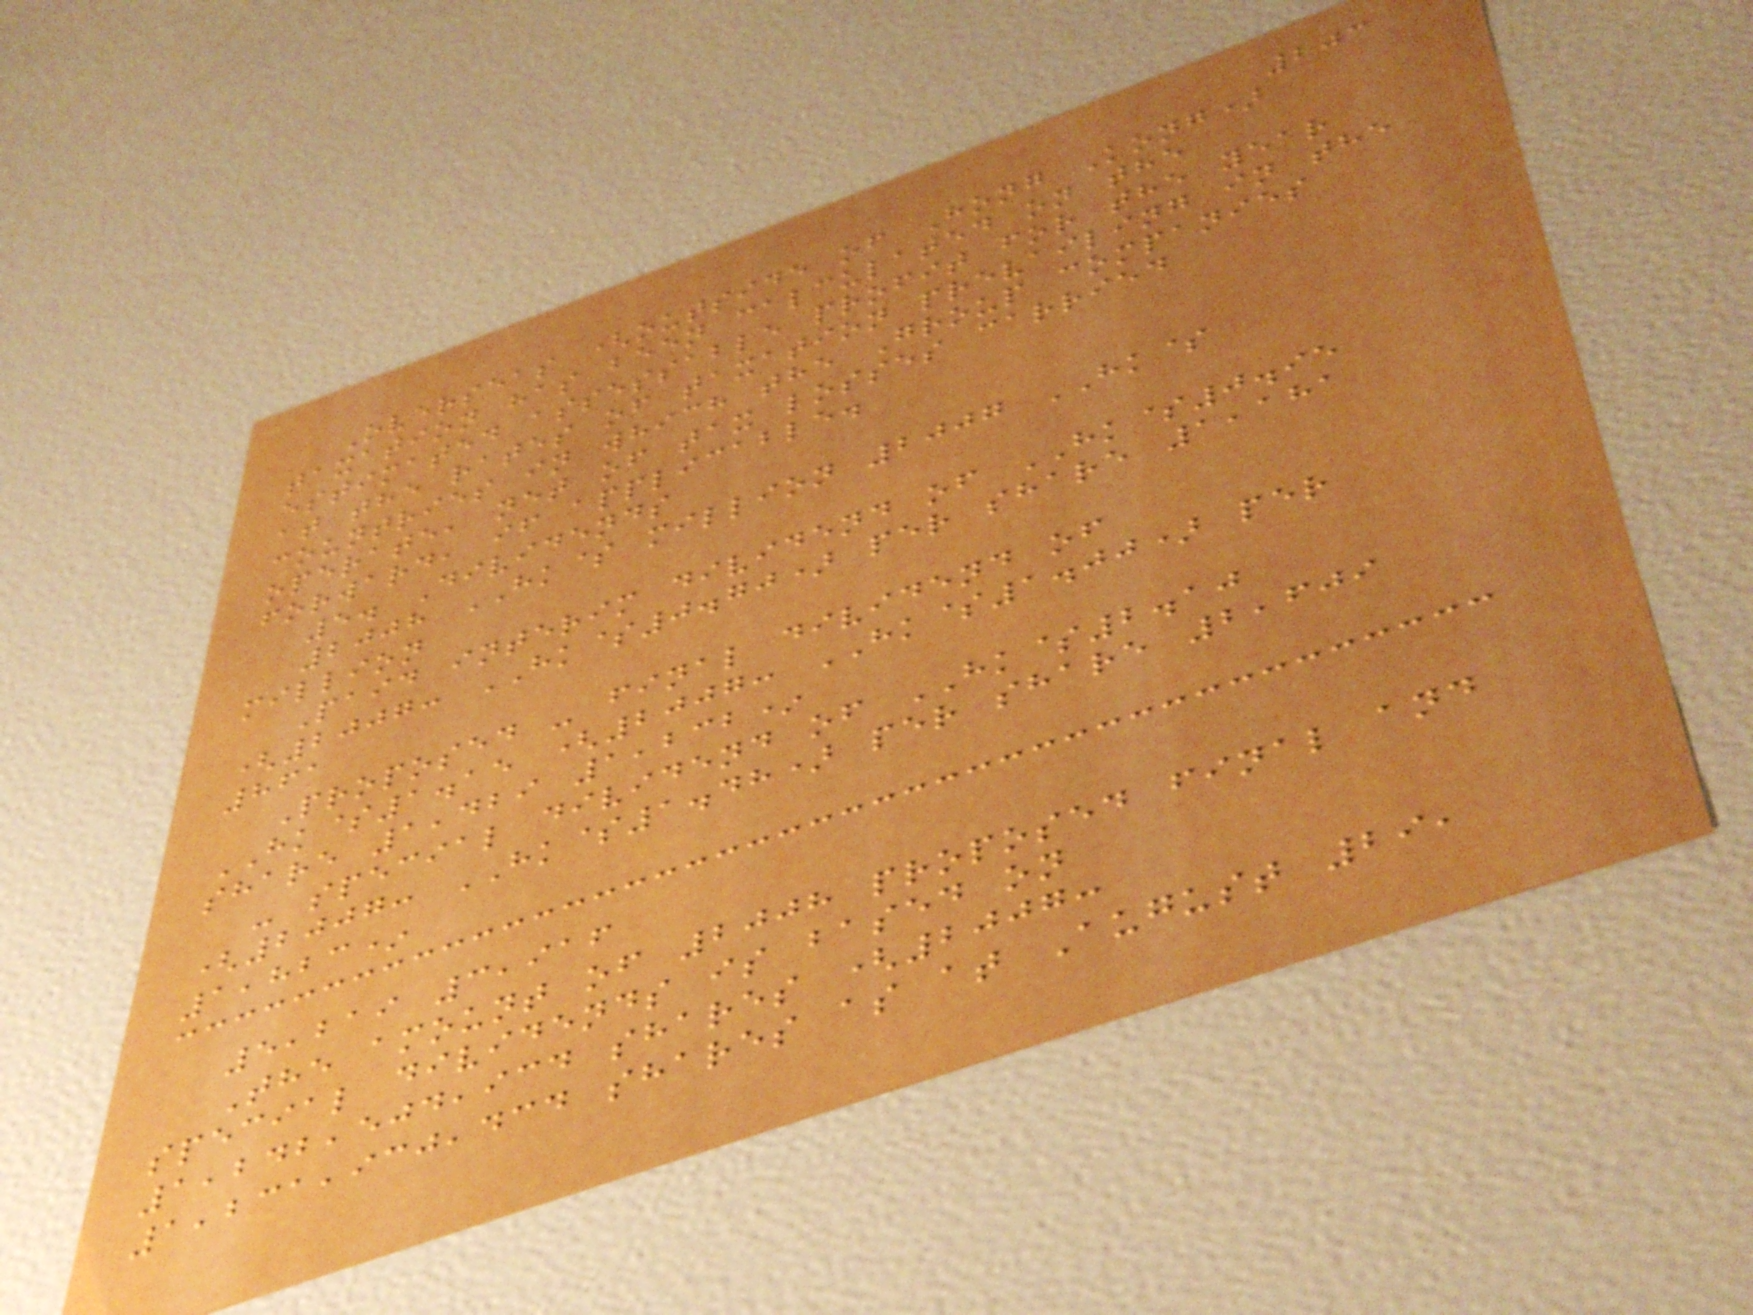203
Overseas (outside of Hong Kong)
taxation has been calculated on the
estimated assessable profit for the year
at the rates of taxation prevailing in the
countries in which the Group companies
operate, net of tax losses carried
forward, if applicable.
5. Dividends
2008 HK$ million 2007 HK$
million
Paid interim dividend of HK$0.95
(2007: HK$0.70) per share 1,181
861
Proposed - final dividend of
HK$1.15 (2007: HK$1.00) per
share 1,429 1,232*
- special dividend of HK$2.10
(2007: HK$1.48) per share 2,609
1,823*
5,219 3,916
The amount of 2008 proposed final and
special dividends is based on
1,242,504,934 shares (2007:
1,231,930,434 shares as at August 29,
